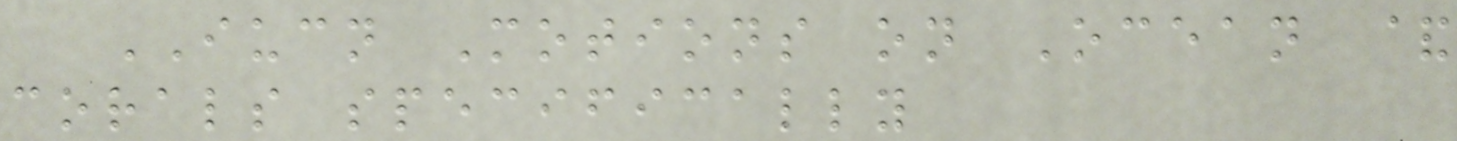IUCN Motions on Ocean &
corals specifically
